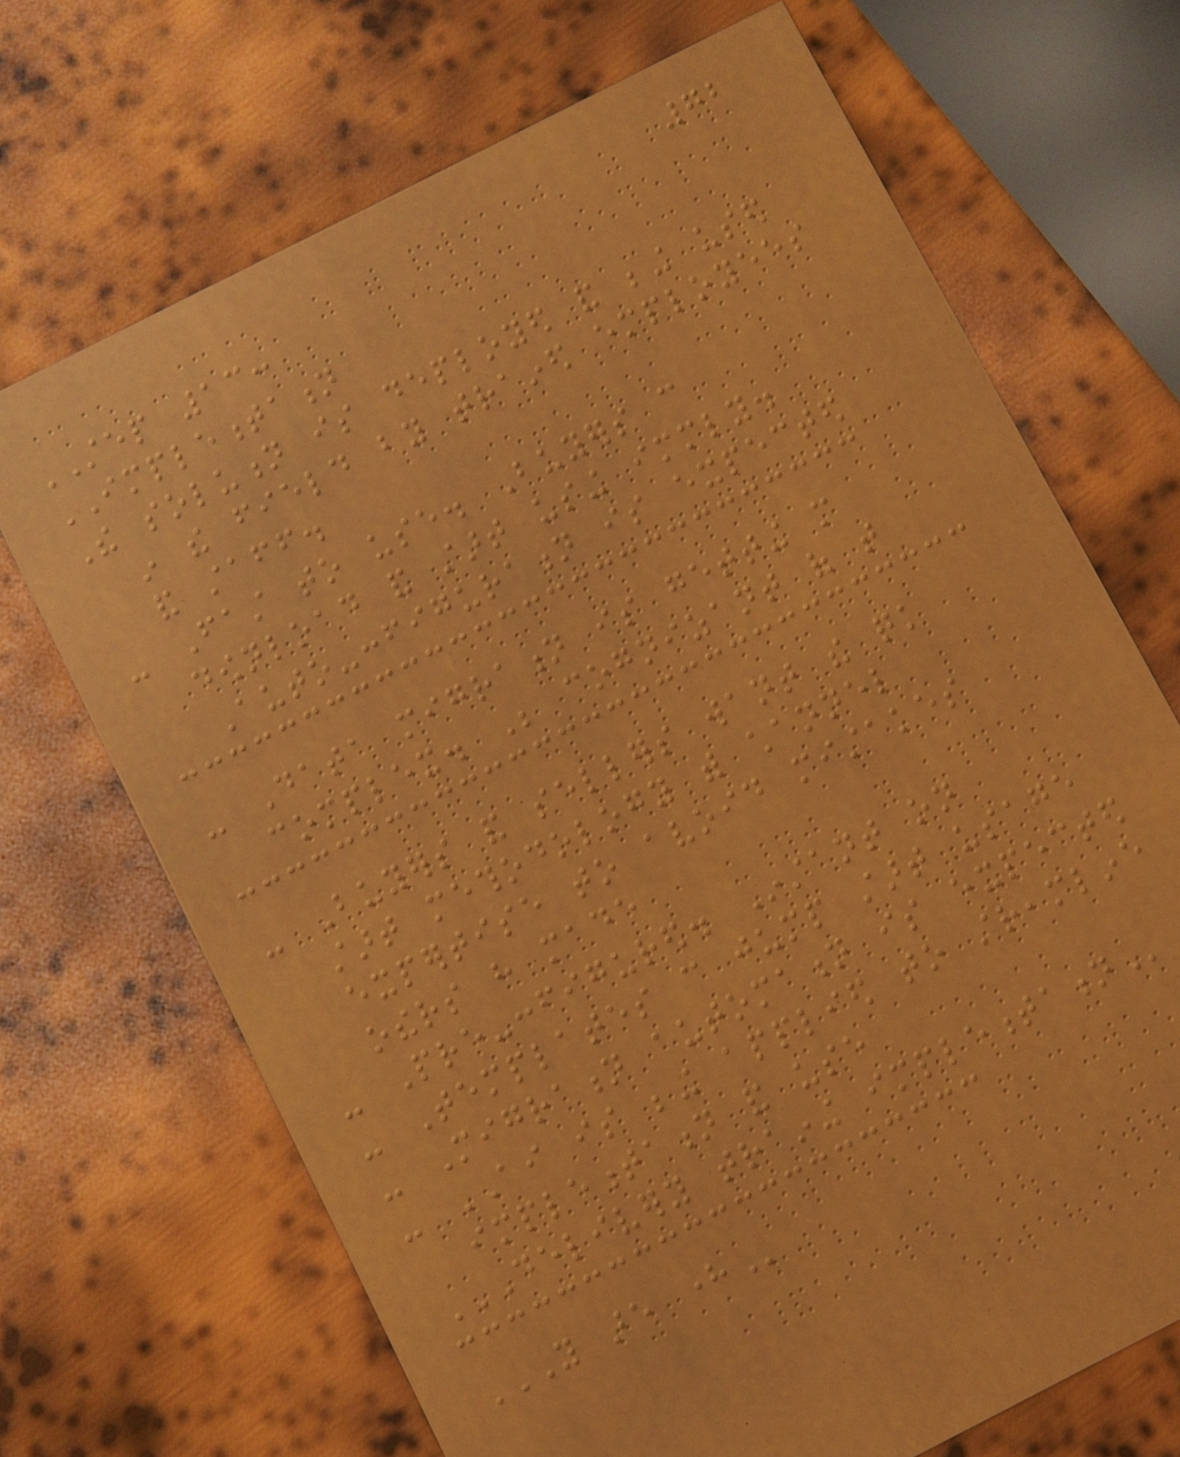72
STEP 13:
IMPLEMENTATION
The solution is deployed and being used
in the field by trained employees
and staff.
- Fast to use. Buyers can
download and start using immediately.
Auto-configuration is expected
- Data migration is getting more
complex. Be cognizant of that
- Buyers and sellers want the quick
start methodology with channel
expertise to avoid mistakes
others have made
- Pre-configured. Instant on
- Templates can jump start usage
- Migration automation is expected
- AI is being applied to streamline
implementation and use
DELIVERY TRAINING IMPLEMENTATION
YOU ARE HERE
